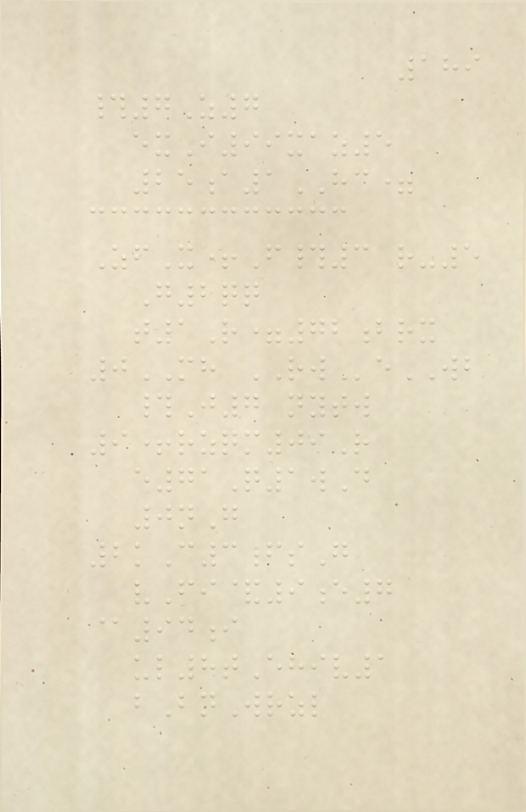189
#7Z7
exI99xaz5
25a1HC=
ZfX+F#3 r-5
G2qq
t1R=72brx
0MH RWeWB
#J7 nytw
9+rzqm09R
e71Q1wD
0nG
2kC3fsG
vFi&9e7
@94i
ul8tEhiv1
bBnWrzl
